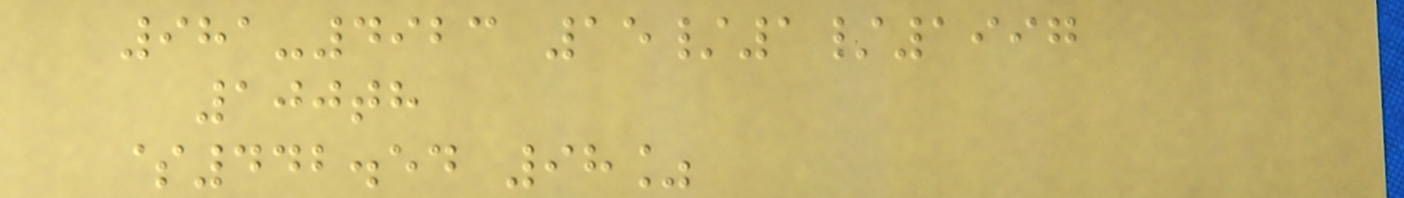981-4923 15/1/1997
100th
$442.54 98%
